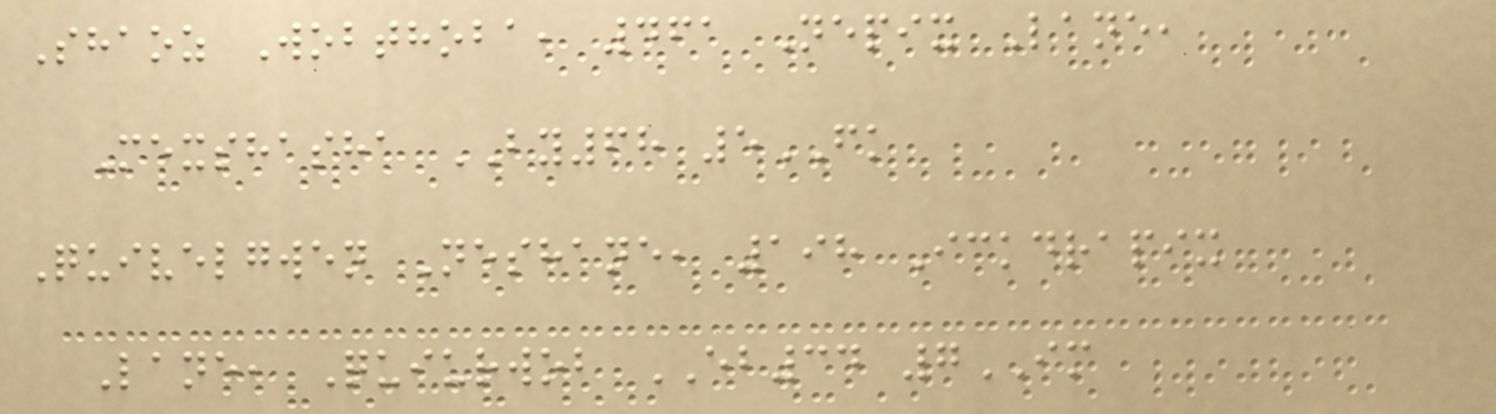Shaoz Wobthoba, 461 Nepix Lane,
Mexshasha BY68 5FK
Quivelgwen Neshane, 198 Ickdrapix
Lane, Quiurwob EB34 7IM
